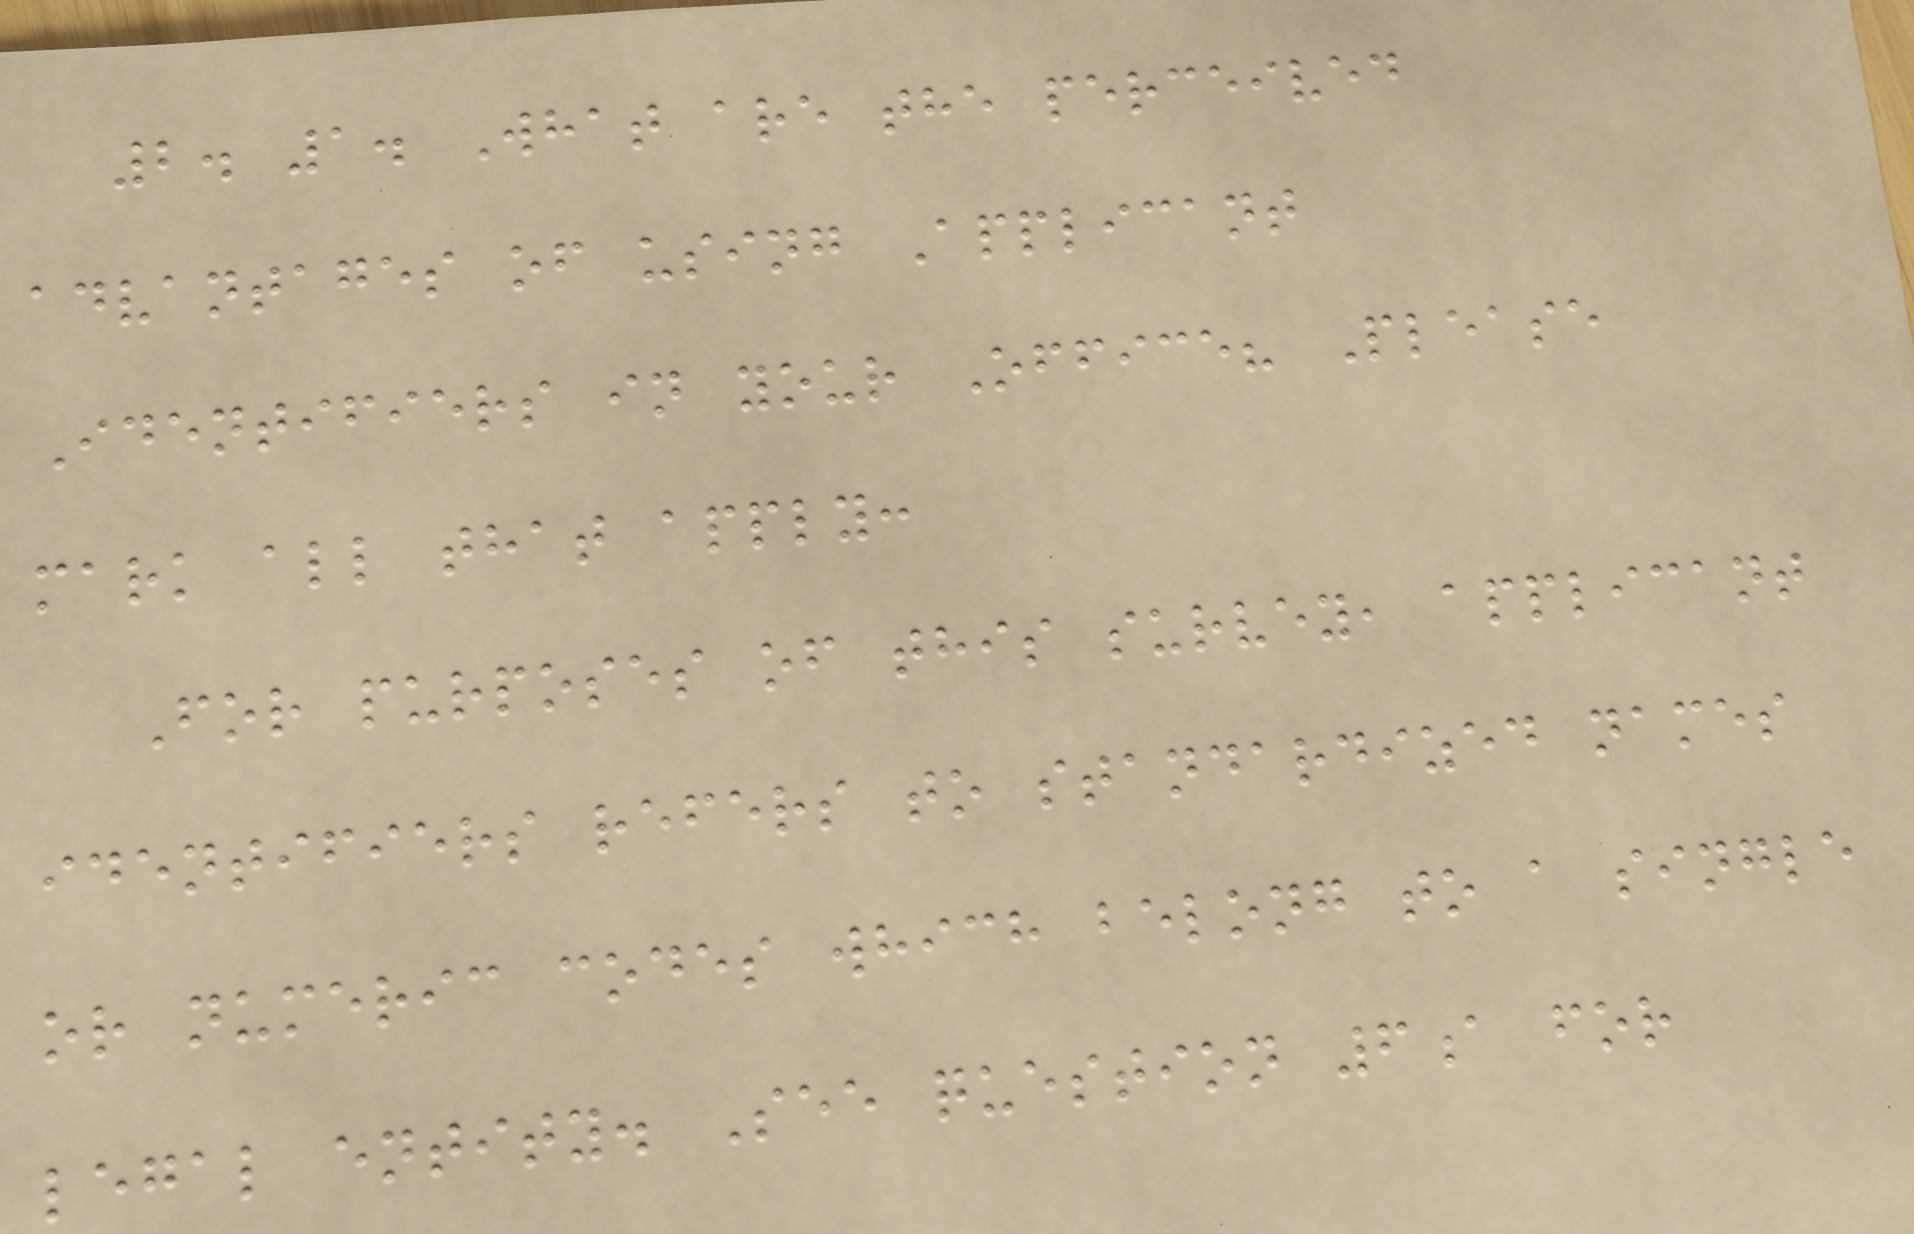2. 1. What are the perceived
advantages of using Applicant
Identifiers in your Office? Please
mark all that apply:
For purposes of this survey, applicant
identifiers refers to standardized names
or numeric codes which belong to a single
legal entity. See question 6a for
